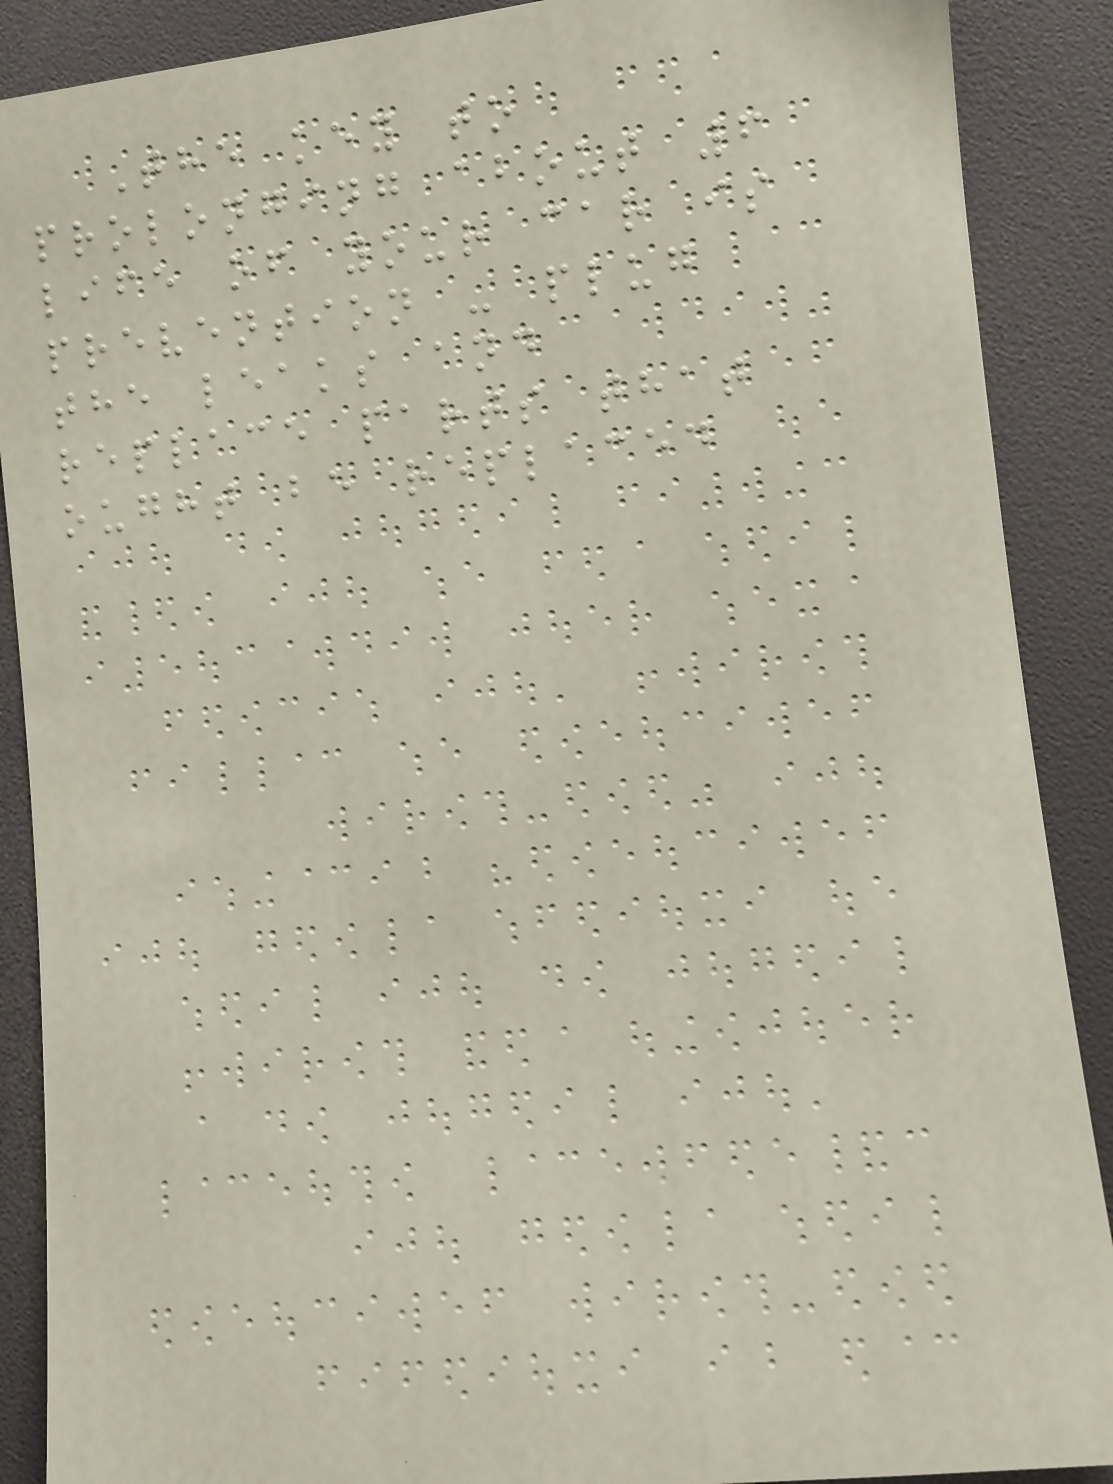The key to
prolonging about 6
life of your car is
prevention - plug
the leaks and
replace parts that
ought be replaced
